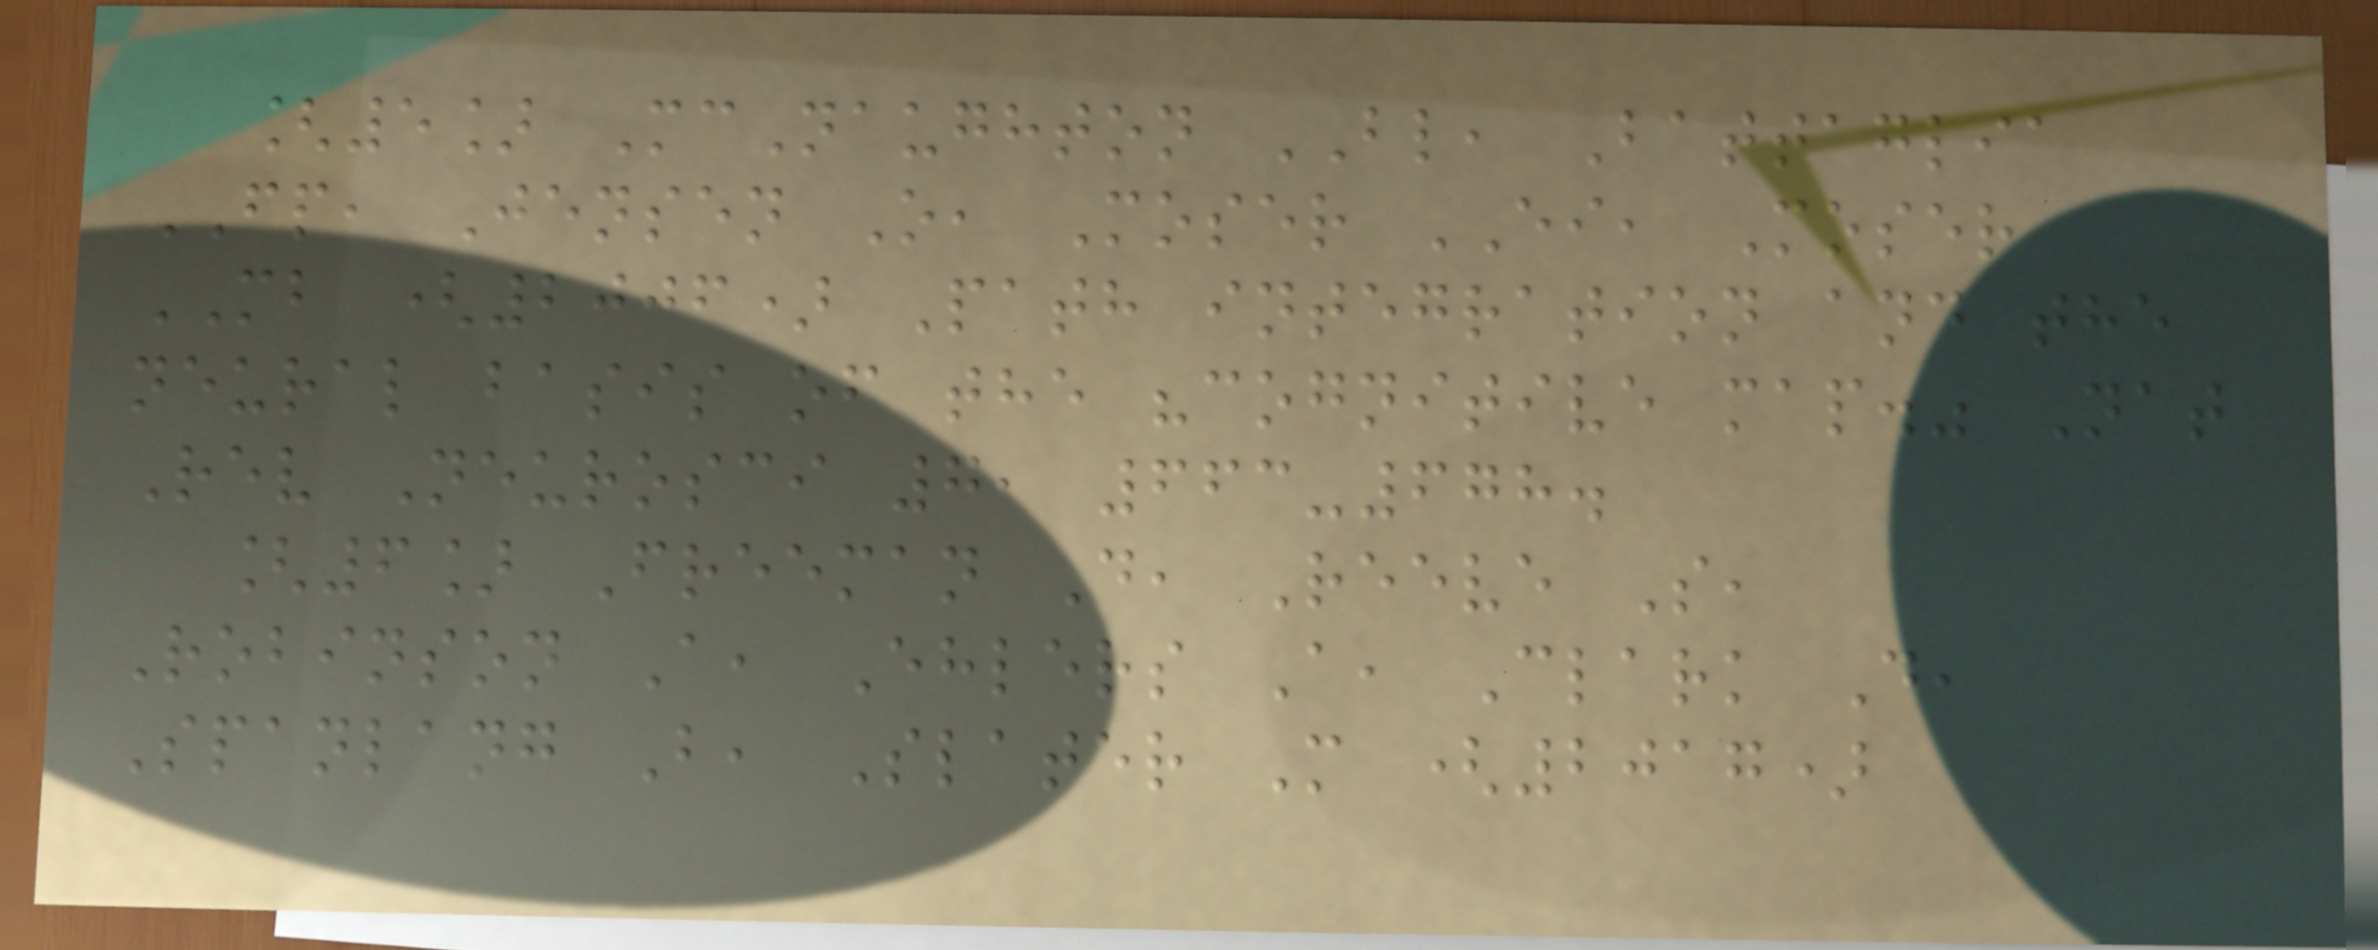[5] McNaughton BL, Battaglia
FP, Jensen O, Moser EI, Moser
MB (2006) Path integration and the
neural basis of the "cognitive map." Nat
Rev Neurosci 7, 663-678.
[6] Freeman D, Reeve S,
Robinson A, Ehlers A, Clark D,
Spanlang B, Slater M (2017)
